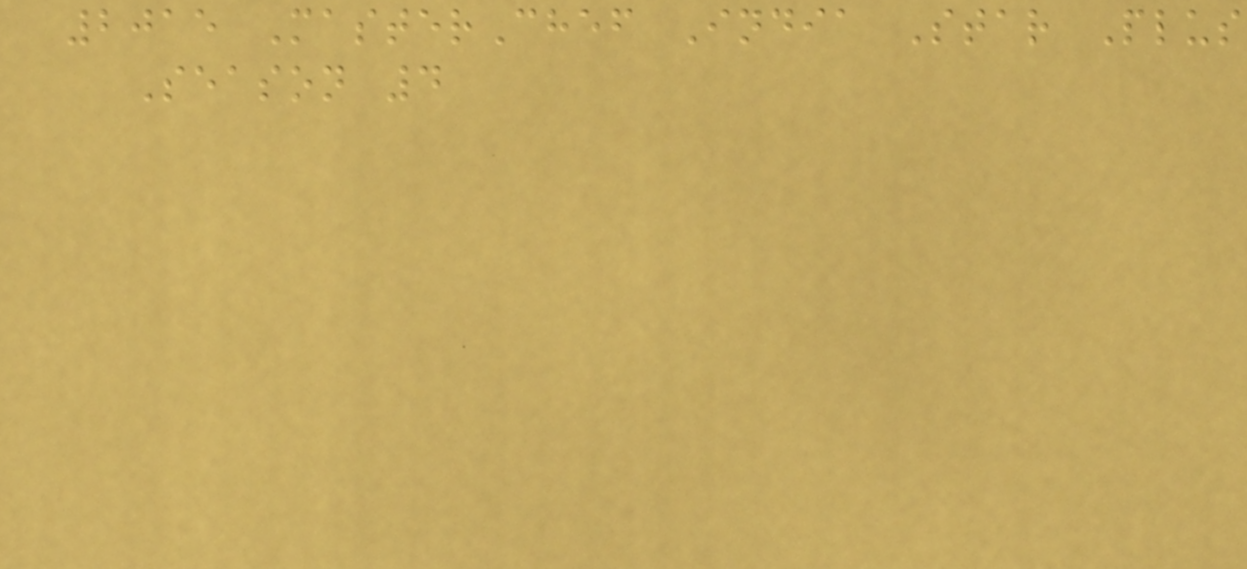2015 MasterChef India Star Plus
Season 4
